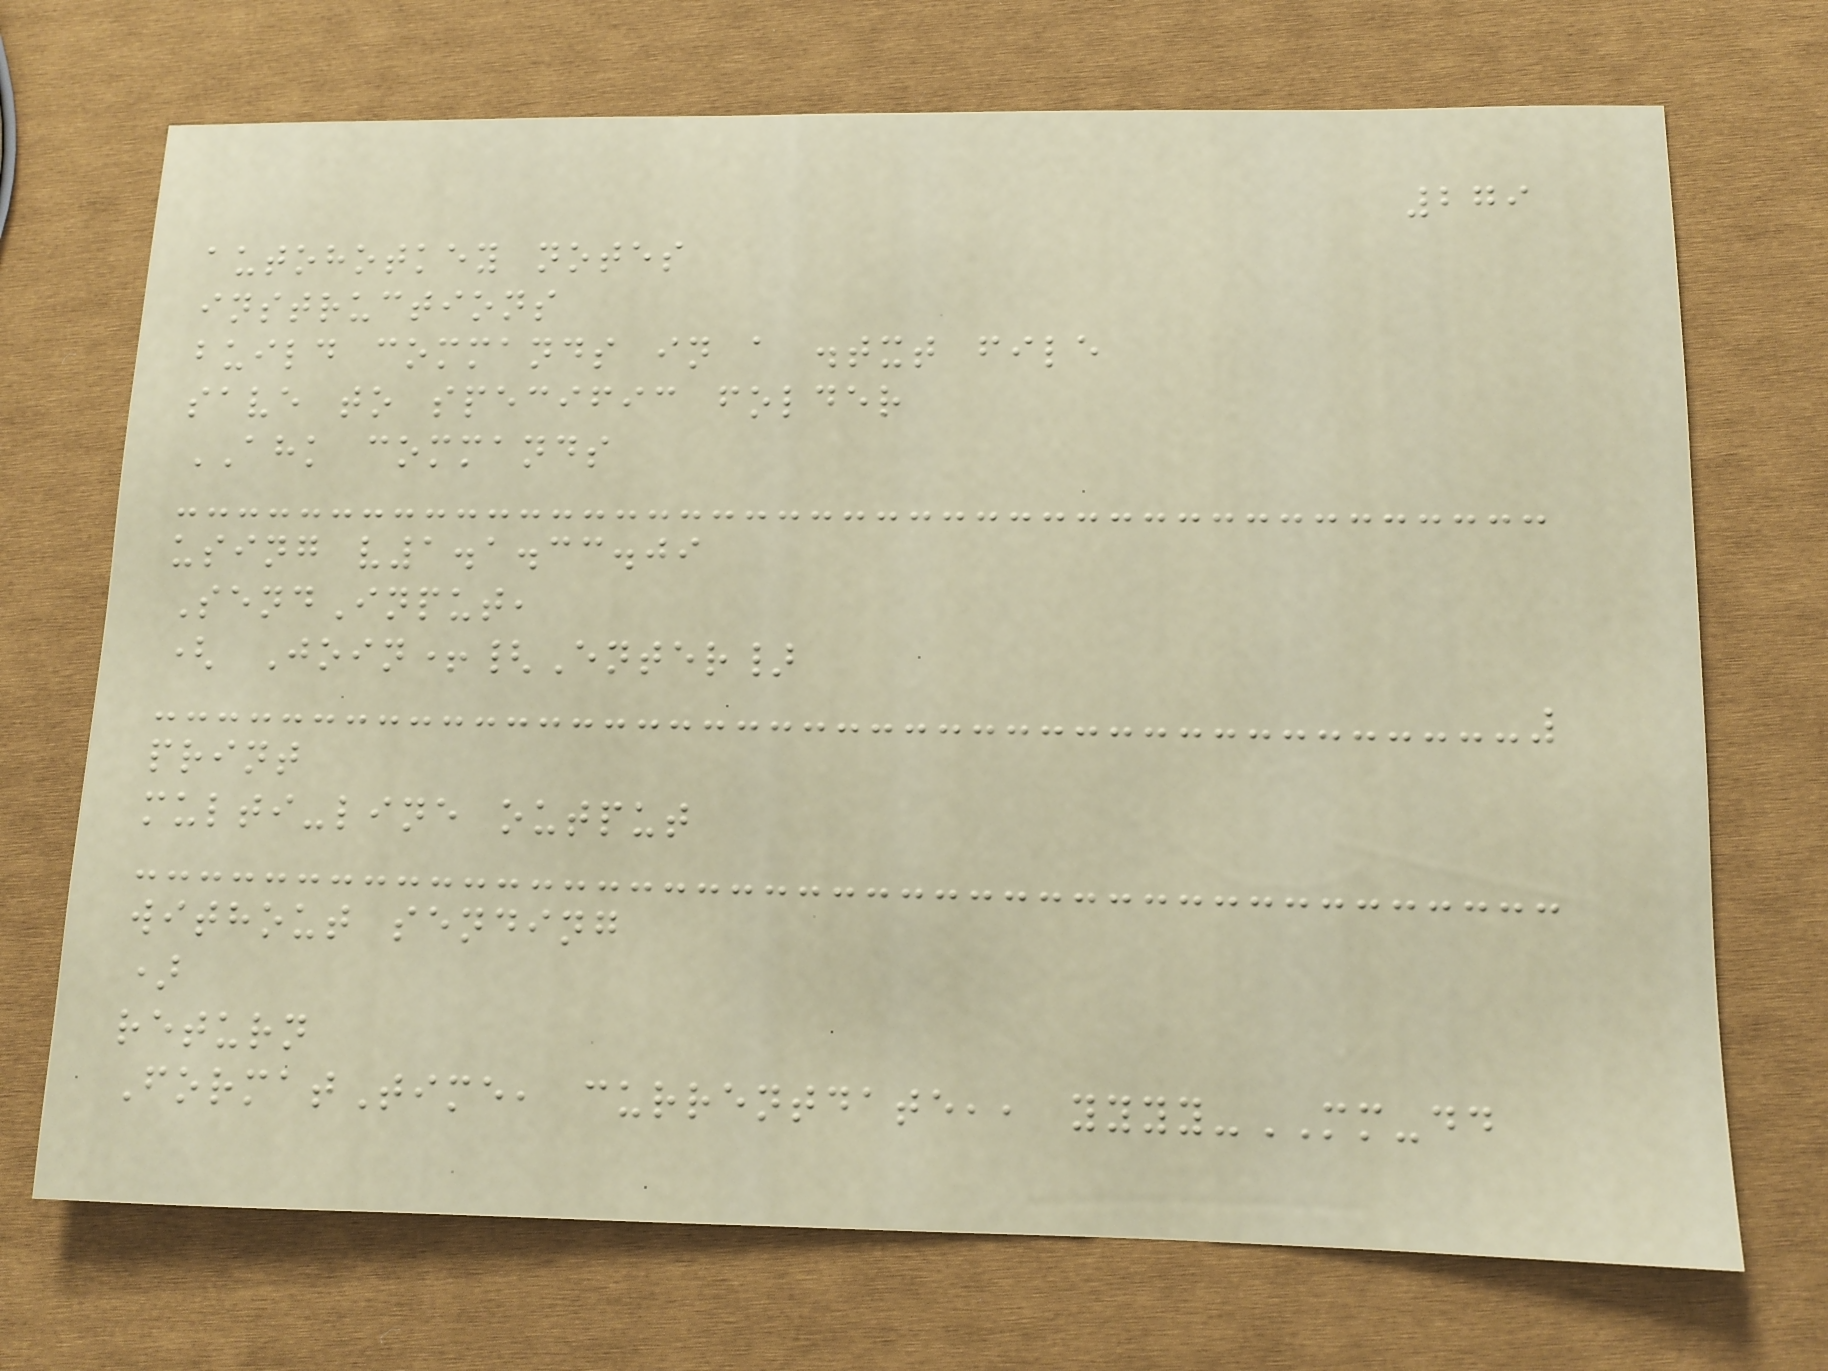279
autohotkey notes
instructions
build commands in a .txt file
save to specific folder
AHK commands
using v1.1.33.09
SendInput,
( Join+{Enter}
print
multi-line output
without sending
)
return
FormatTime, currentdate,, yyyy-MM-dd
